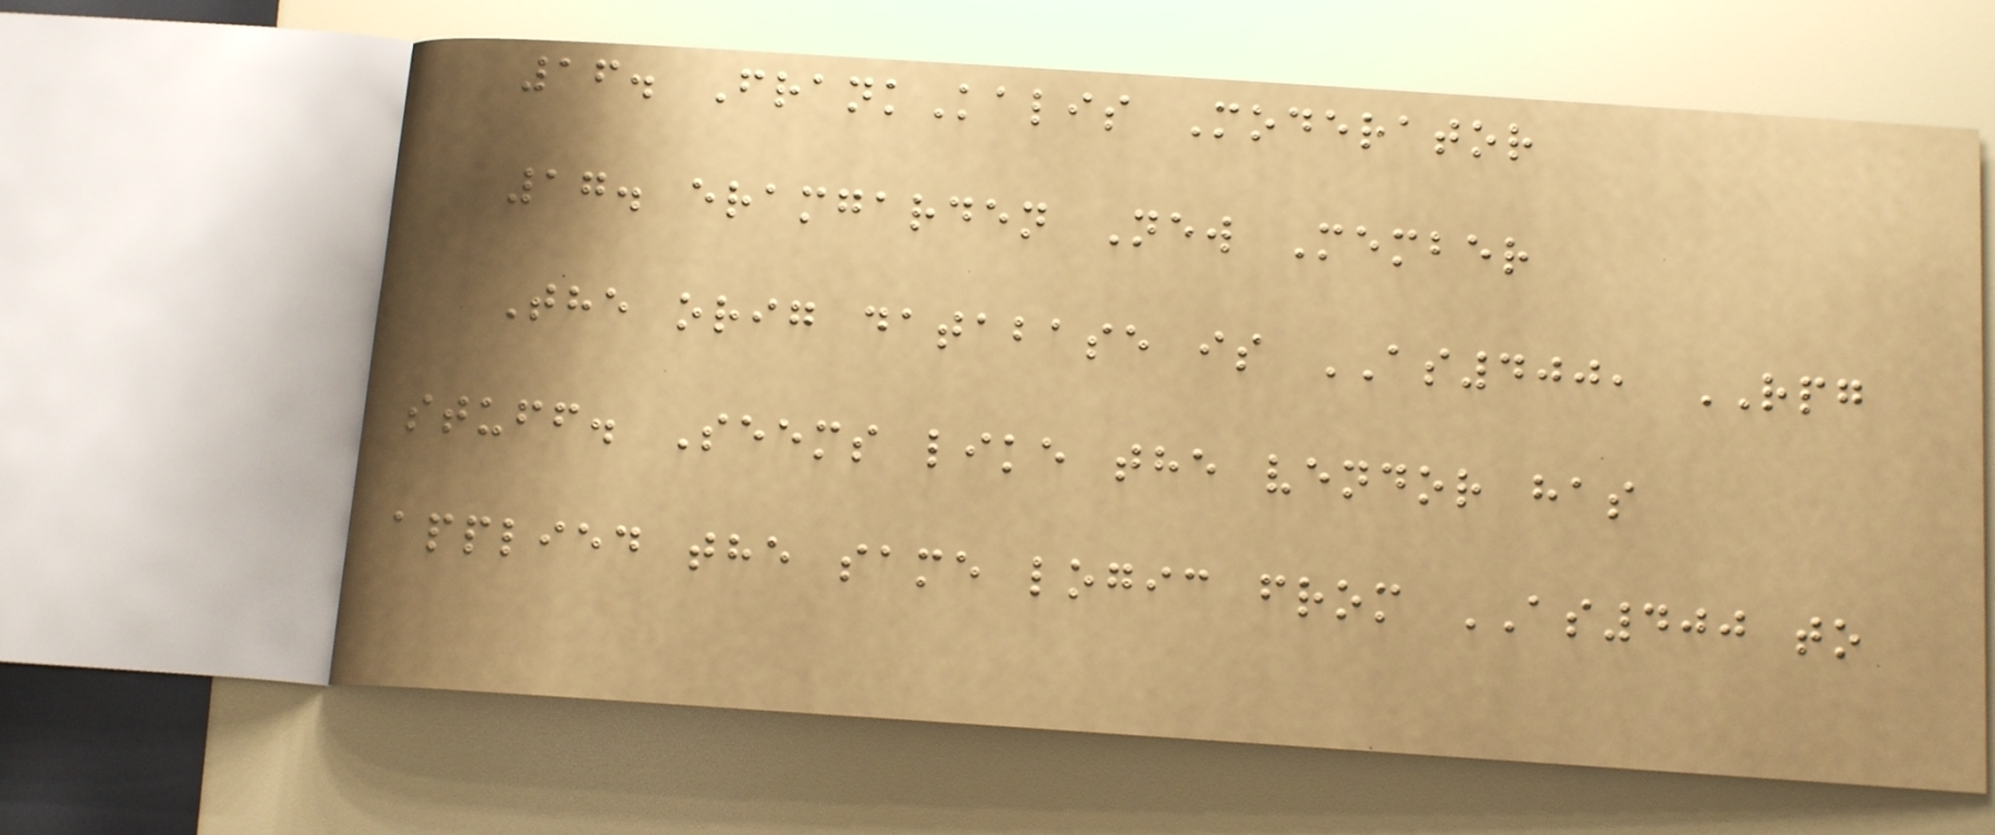16. FrankKalis Moderator
17. eramgarden New Member
The orig database is AS400, RPG
stuff. Seems like the vendor has
applied the same logic from AS400 to
